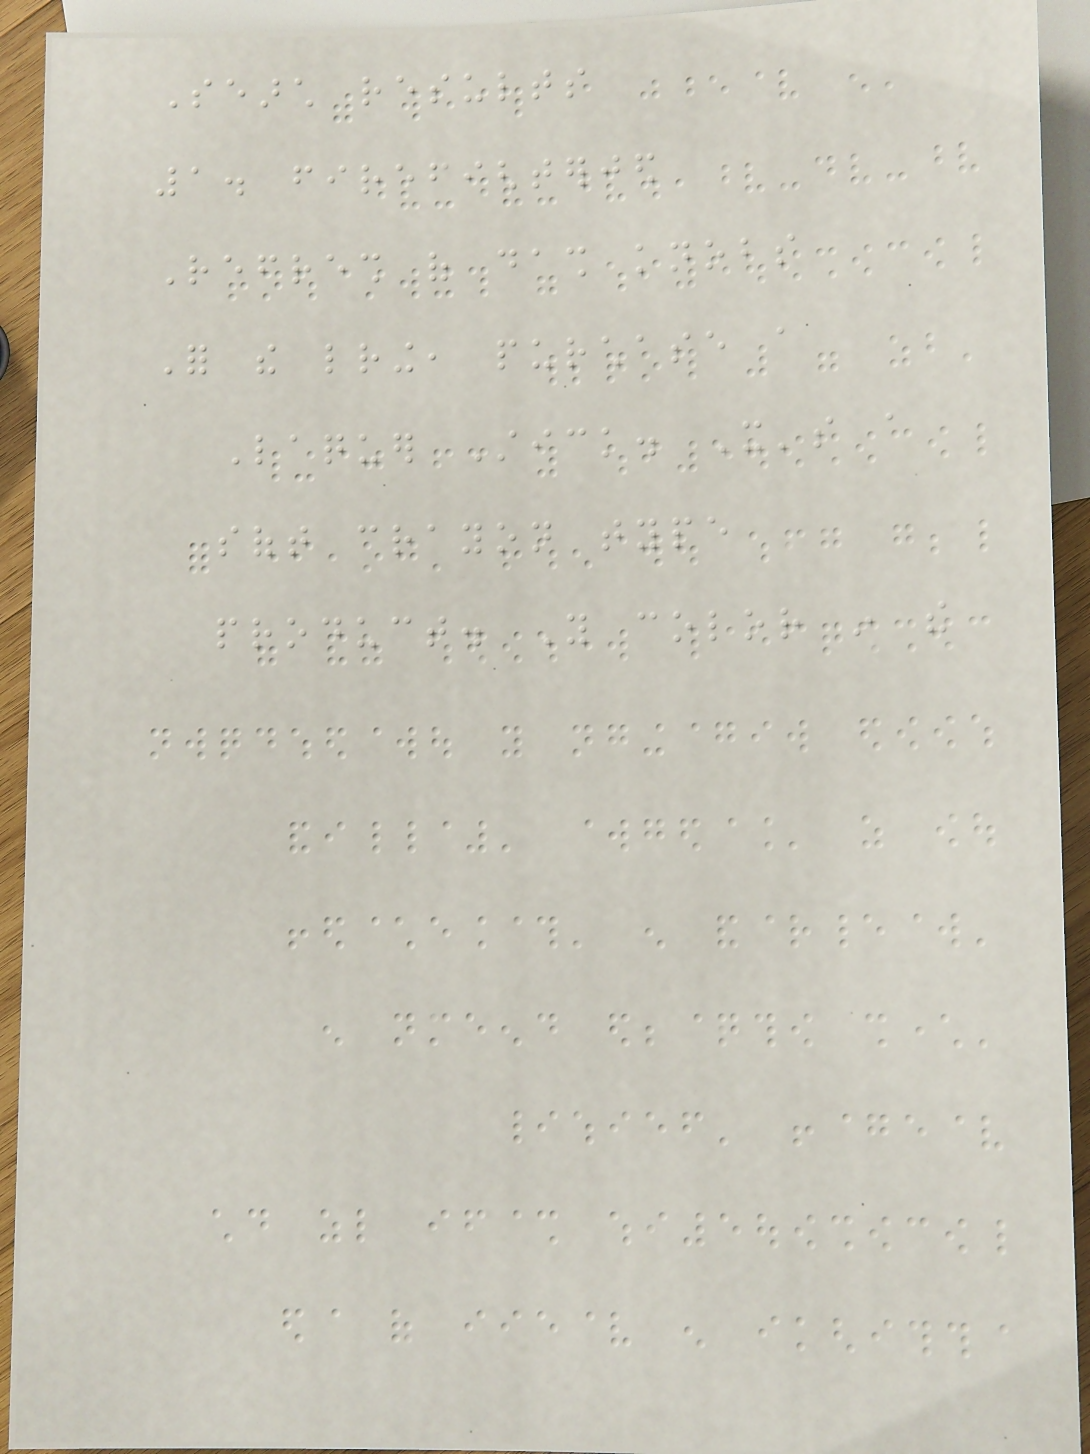Search results
1. firefighterjed
Refresh of dash knobs
For the lettering, purchase a
Laquer Stick. It's a
soft crayon type
product. You color in the
